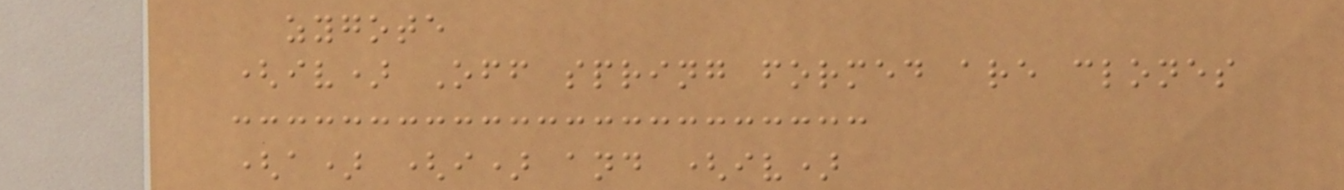zygote
(iv) Off spring formed are clones
(a) (i) and (iv)
